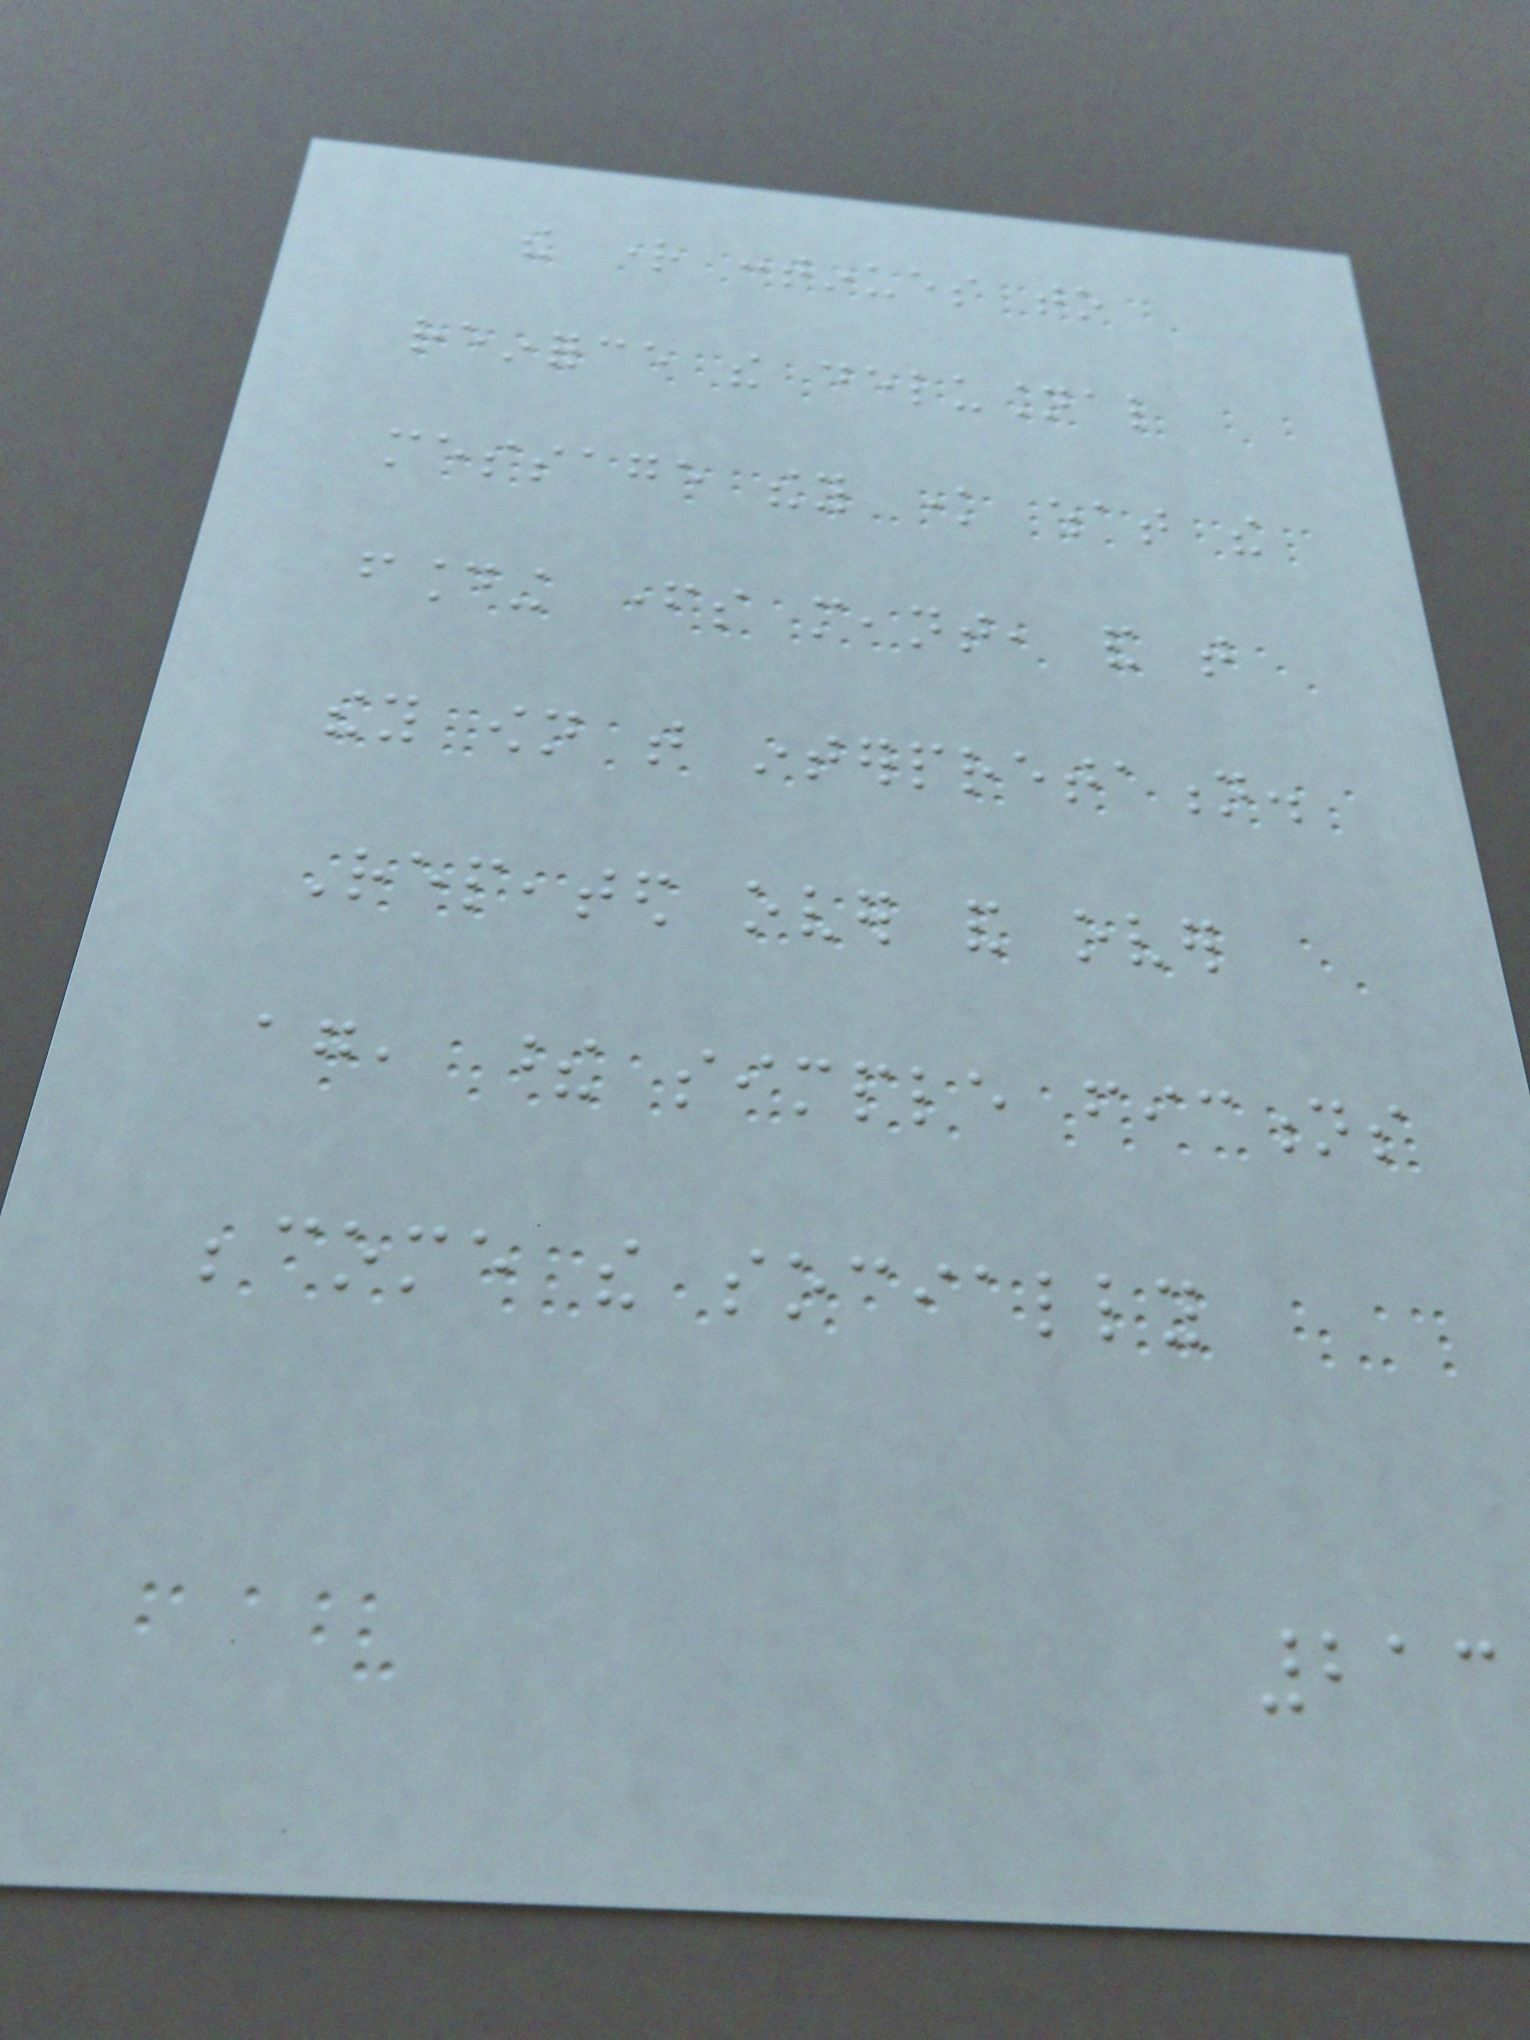the right continues to
reinforce the delusional
message they know what the
founding fathers meant, and that
they own that interpretation.
Repeated over and over
again, these simple fictions
become the socially
213
